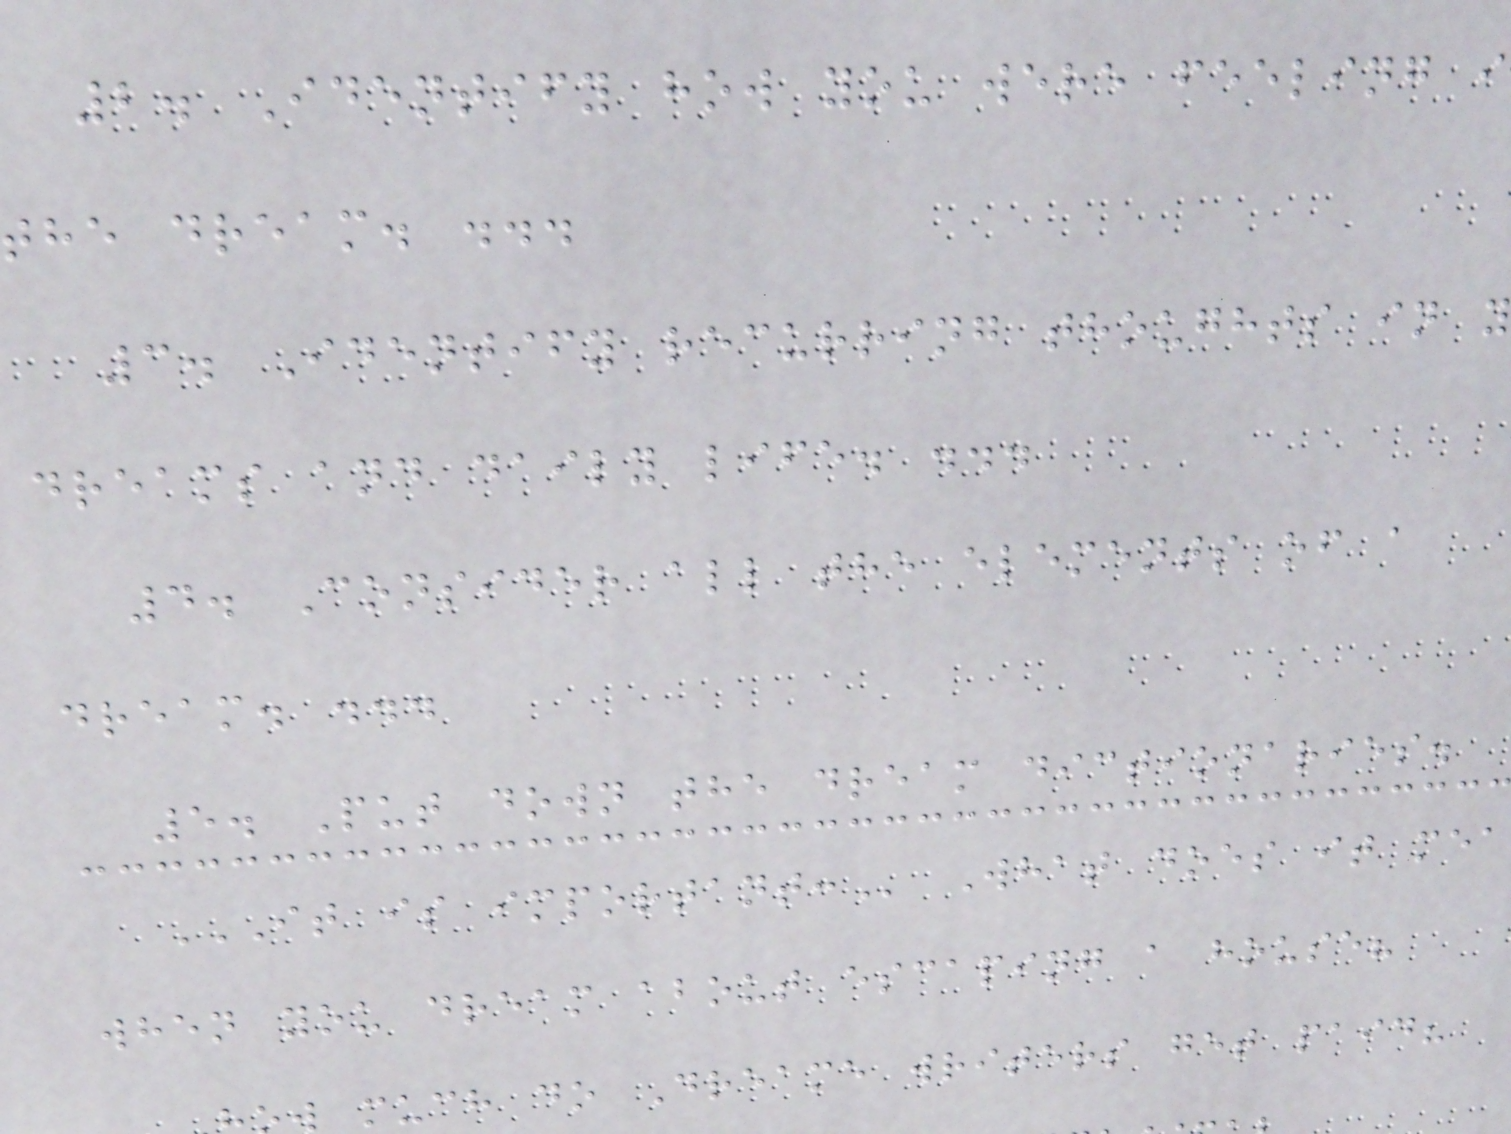2. Identify how you were feeling i
he dream. ...
3. Identify recurring thoughts in y
dreams and daily life. ...
4. Consider all the elements of a
dream. ...
5. Put down the dream dictionaries.
IT IS IMPORTANT: What does it mea
when you dream about escaping a house?
much do Dreame writers get paid?
